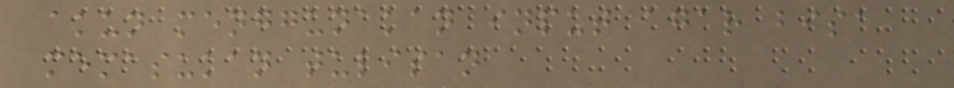akun menggunakan input agar bisa
memasukan tulisan
